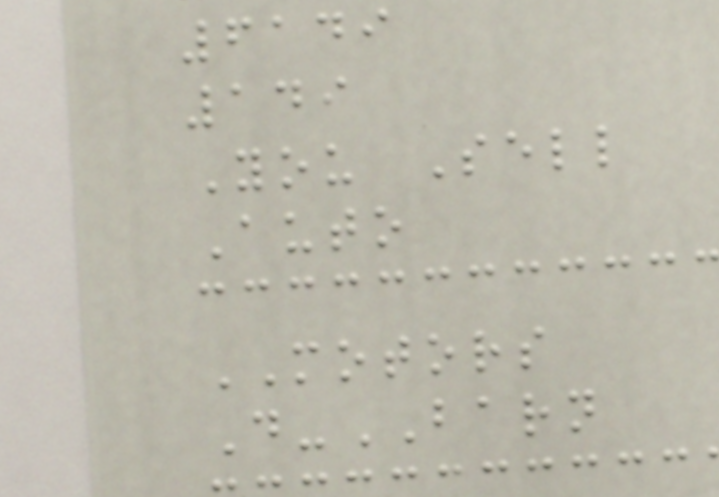6149
149
You Sell
Auto
MOTORS
D-BARN
